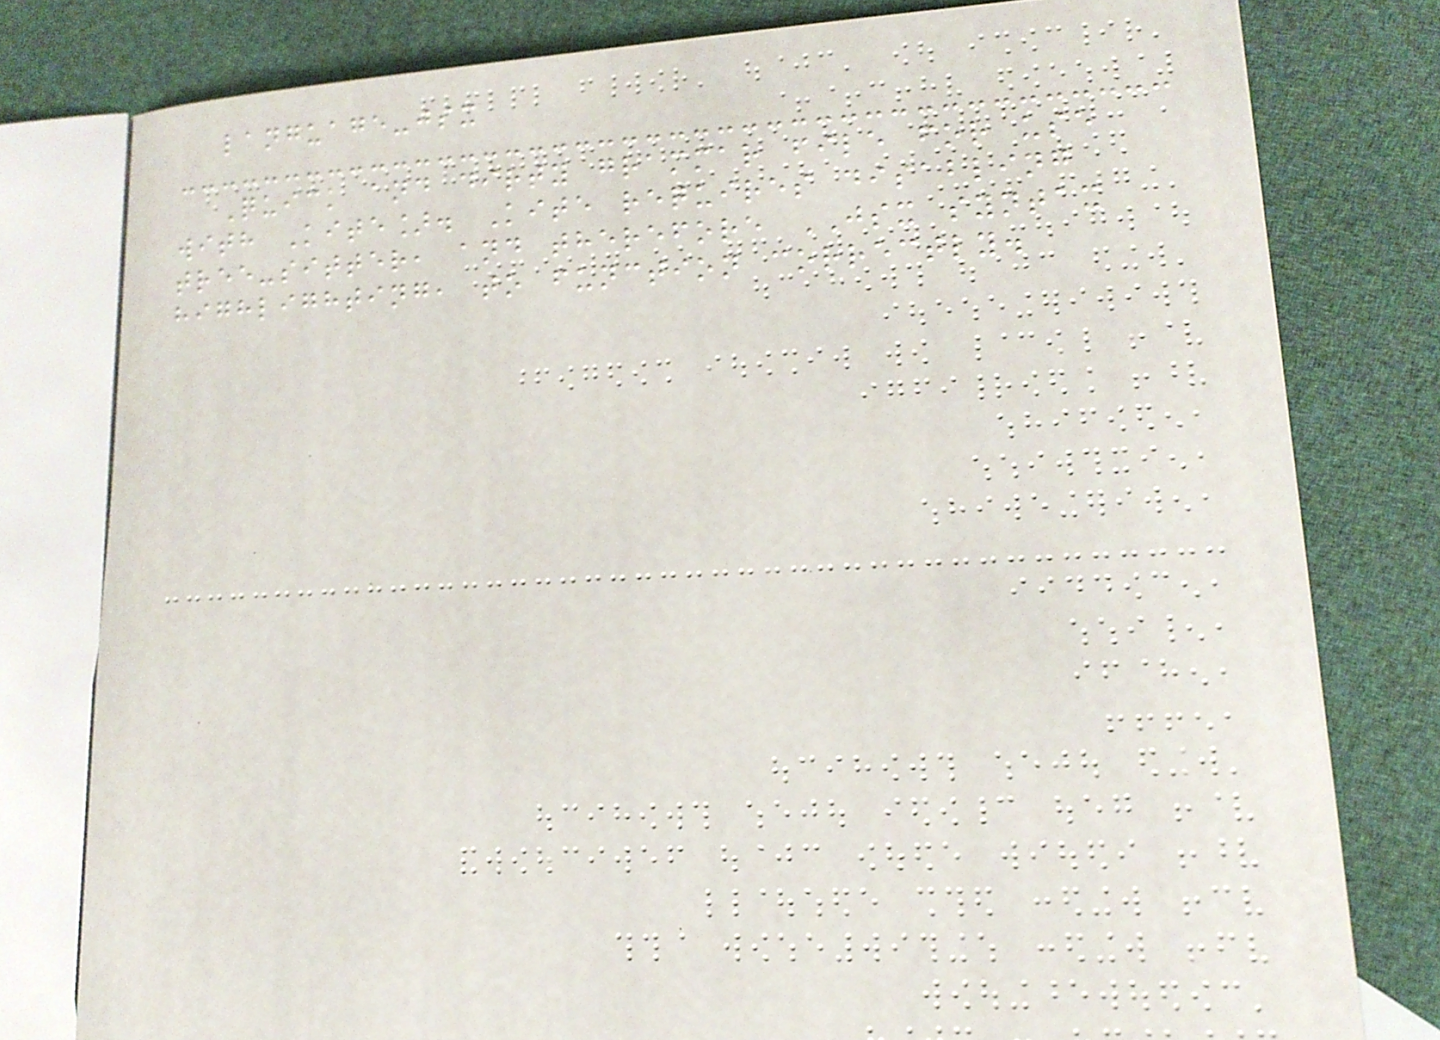language-jsx
Quick and dirty grammar file for use
with Kite]. Kite requires disabling
tree-sitter, and therefore JSX syntax
highlighting, to function correctly.
